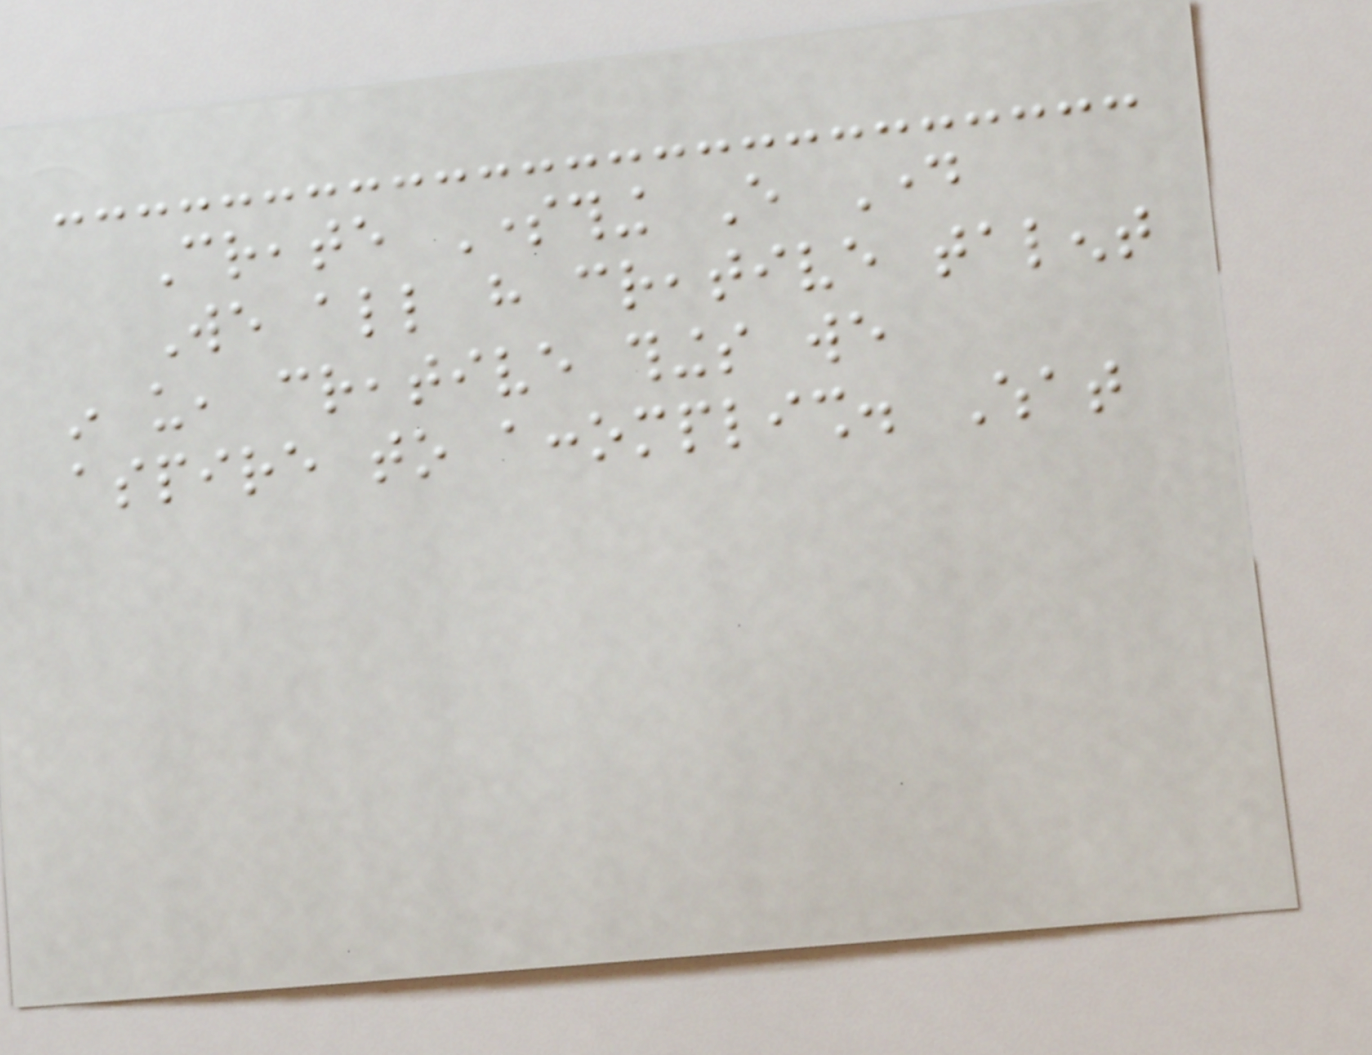Create Something Every Day
We all have creative talent
in us, creative things we
aspire to accomplish. What
